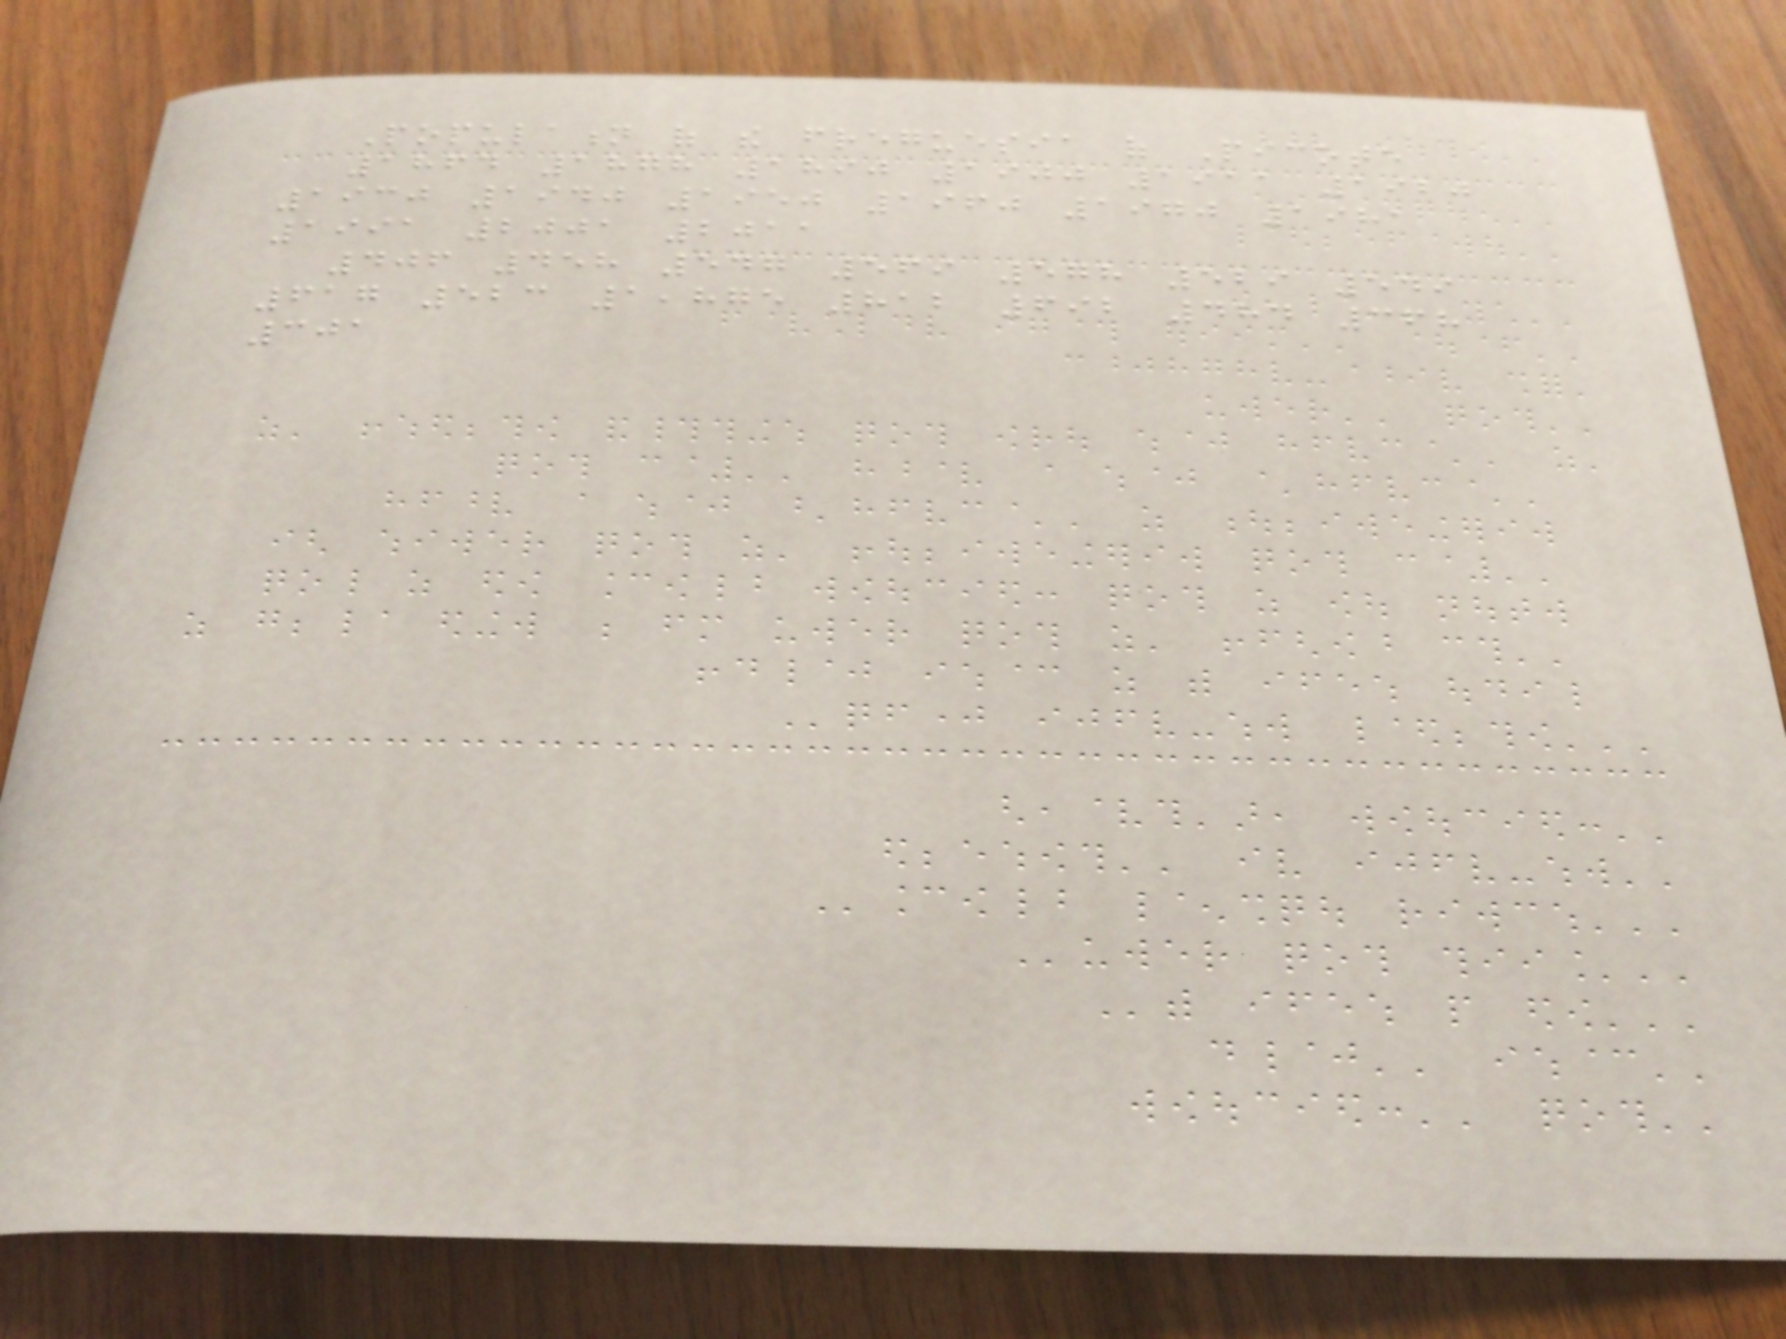Population of the freguesia of Picote
1864 1878 1890 1900 1911 1920
1930 1940 1950 1960 1970 1981
1991 2001 2011
406 458 547 569 578 529 549
617 523 1,875 812 692 484 368
301
